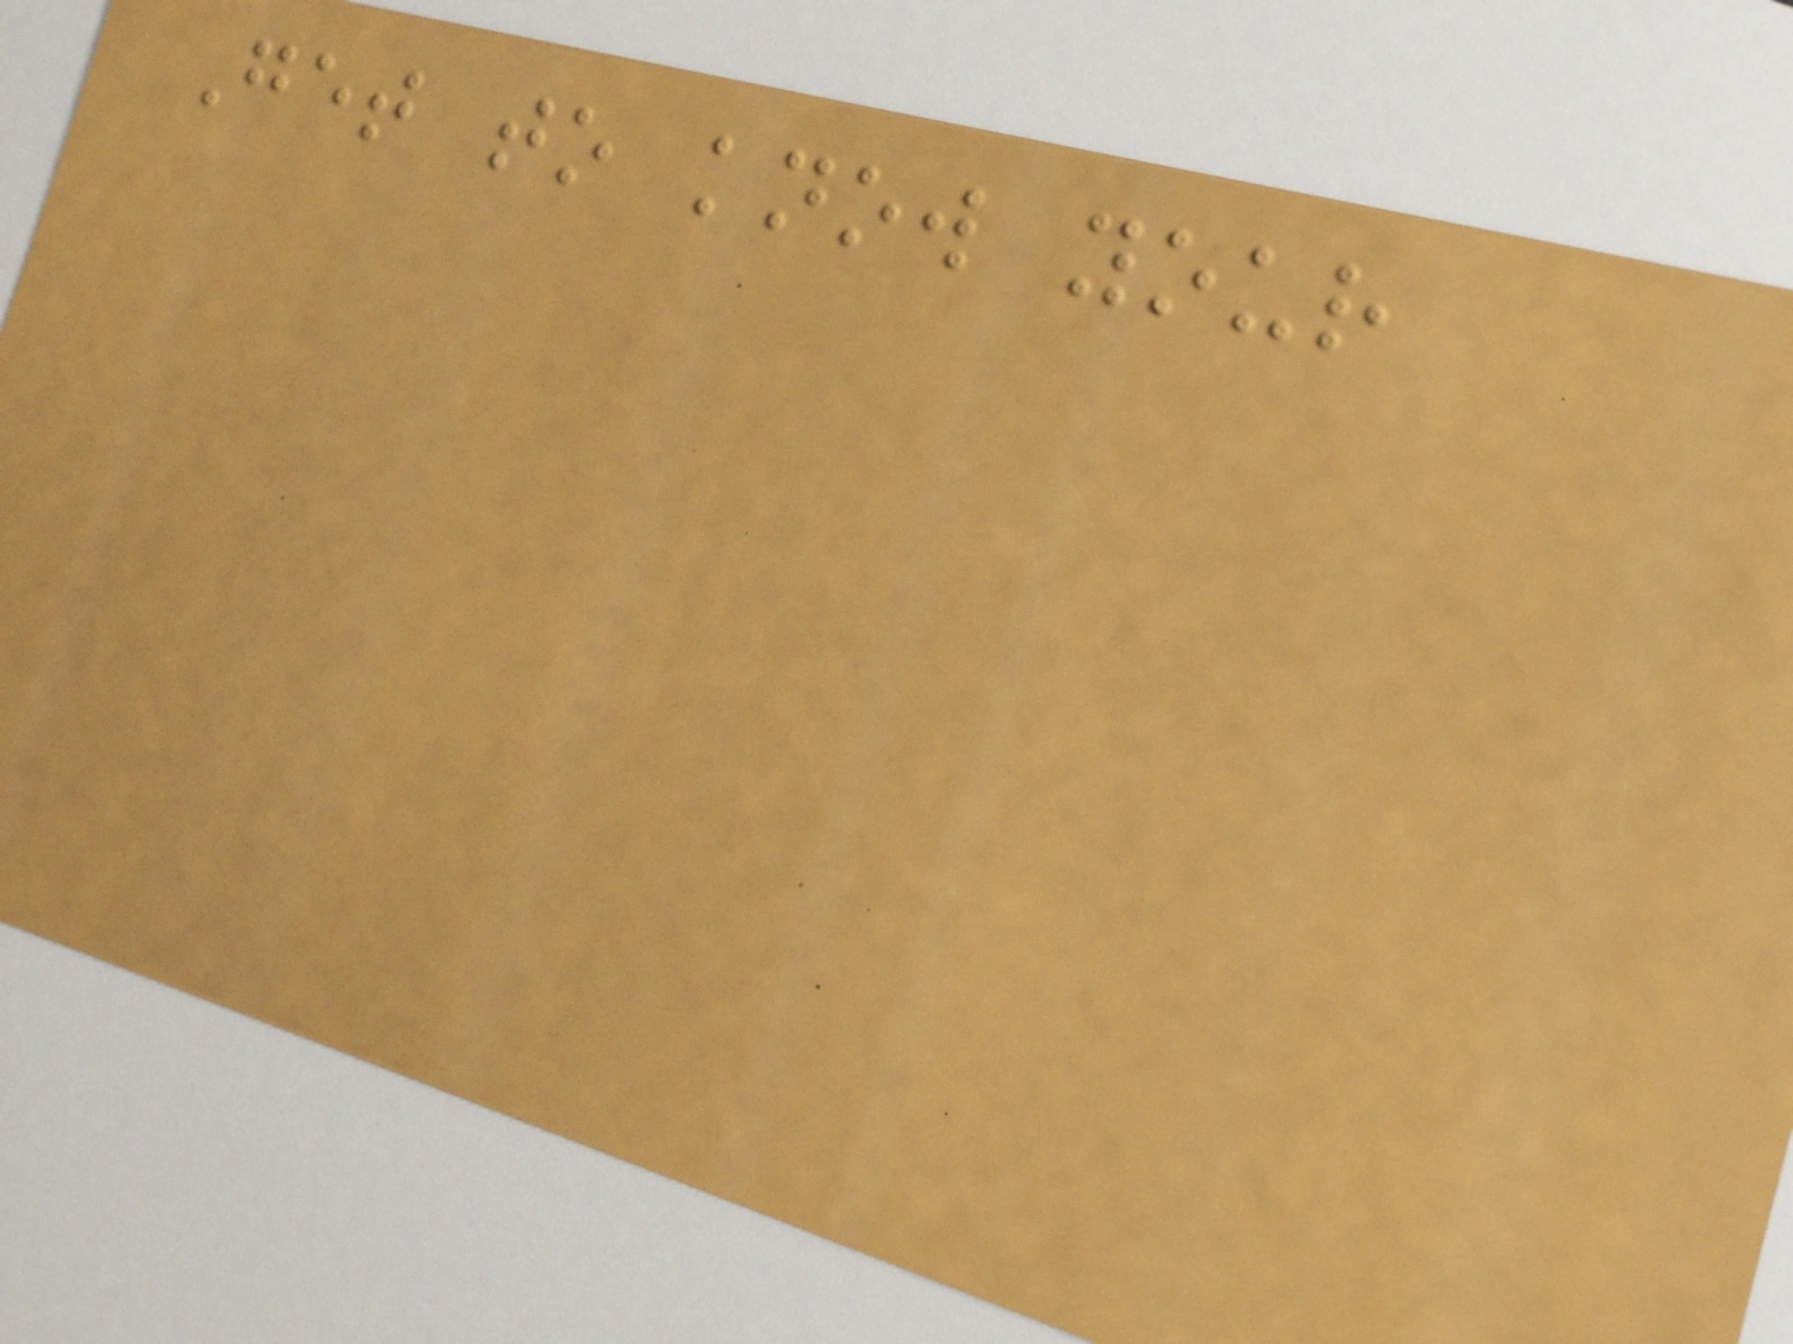Get to know your
